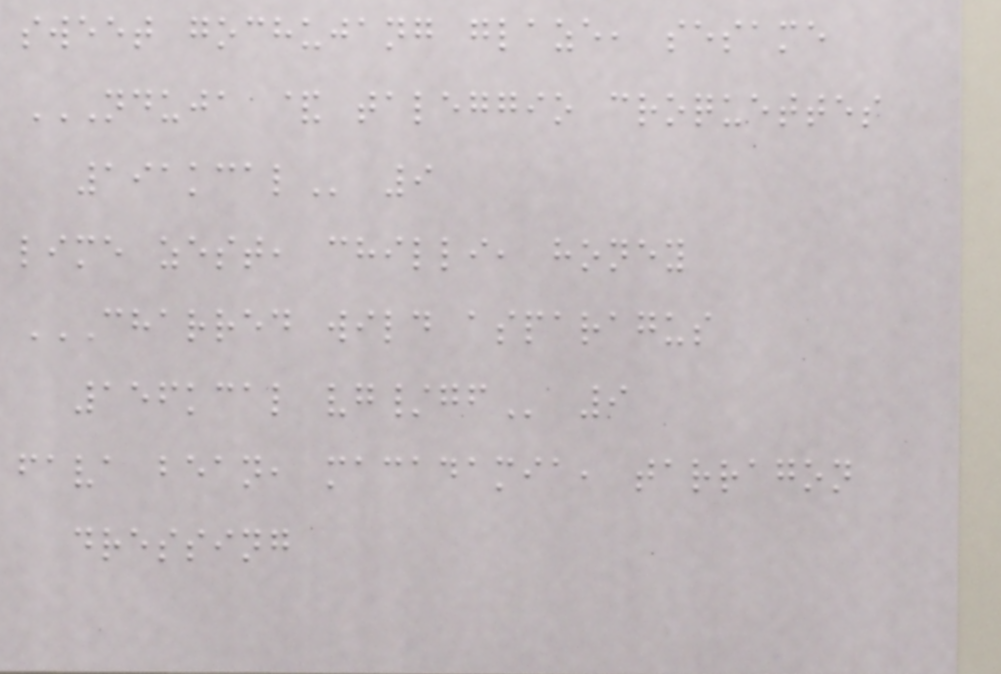sweet gochujang glaze, sesame
NDUJA & TALEGGIO CROQUETTES
191KCAL 9
lime zest, chilli, honey
CHARRED WILD ASPARAGUS
156KCAL VG/GF 9
fava bean, macadamia, tarragon
dressing
